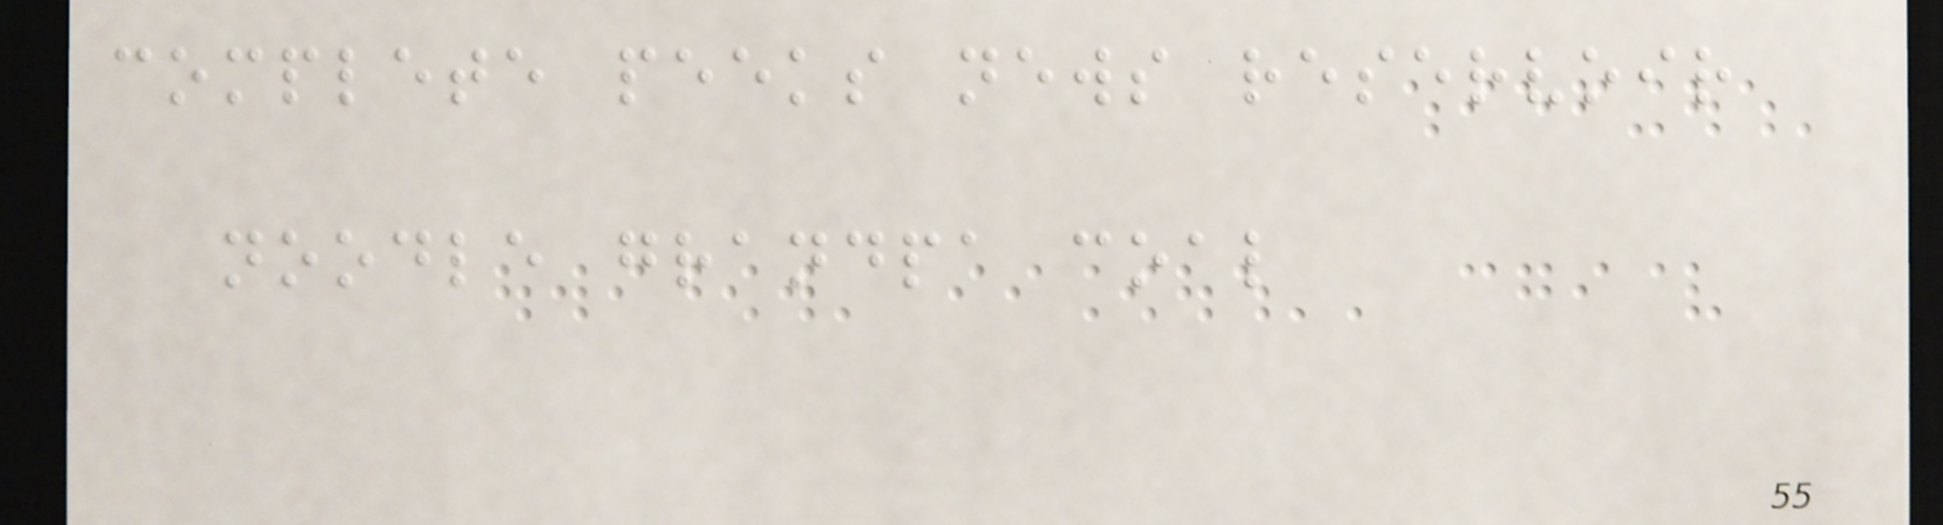complete peeks news reservoir
noodle grandpa coal
